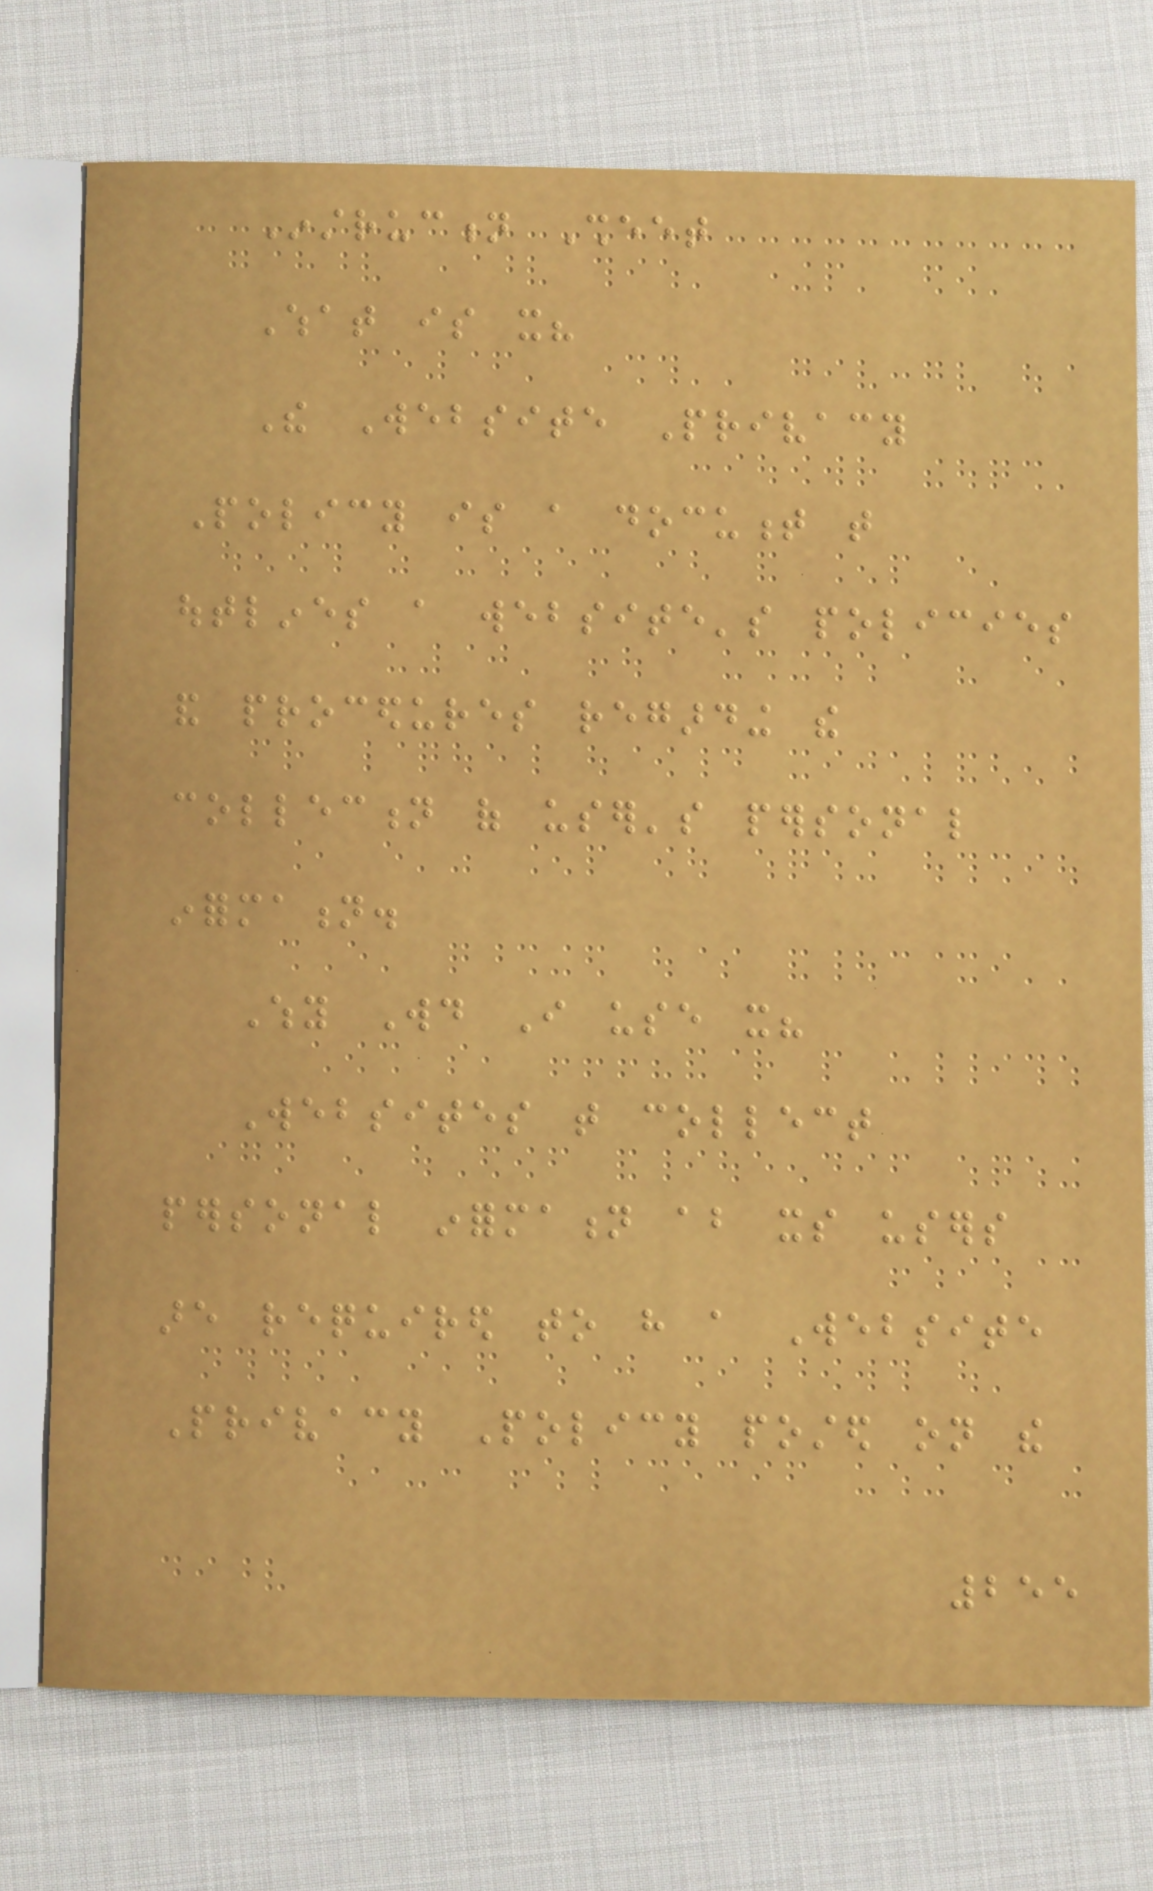Instruction Sheet
What is it?
The Website Privacy
Policy is a document that
outlines a website's policies
and procedures regarding the
collection of user's personal
information.
Why Would I use it?
Websites that collect
personal information about its users
are required to have a Website
Privacy Policy posted on the
255
